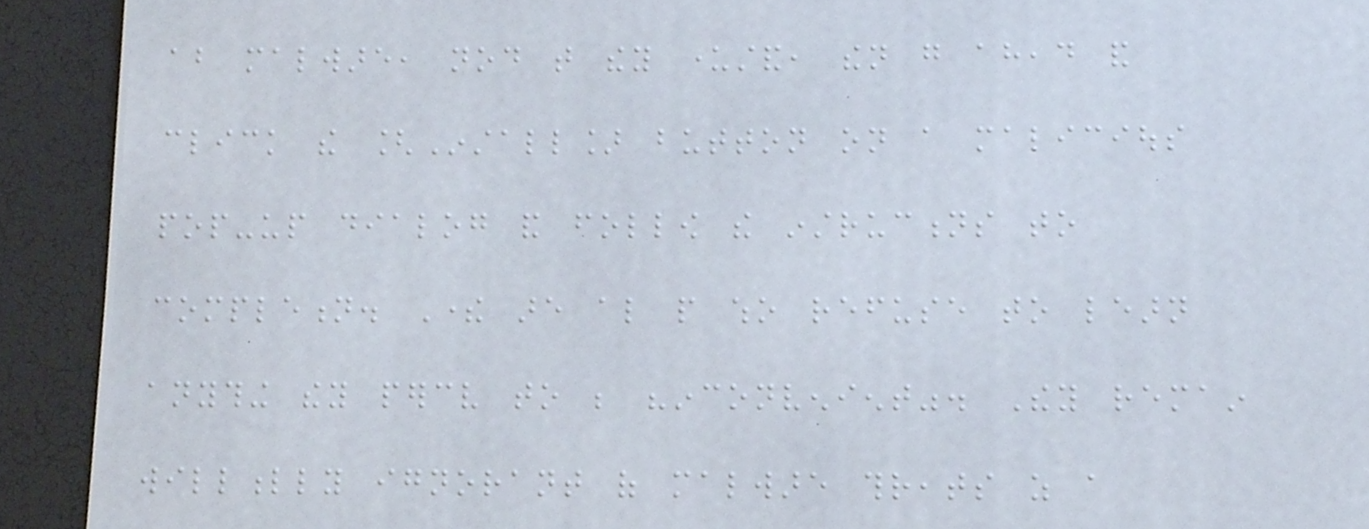about malware, nod that they understand, then go ahead and
click the [Install] button on a malicious
pop-up dialog and follow the instructions to
completion. There are also people who refuse to learn
anything they perceive to be "inconvenient". They remain
willfully ignorant of malware threats as a
